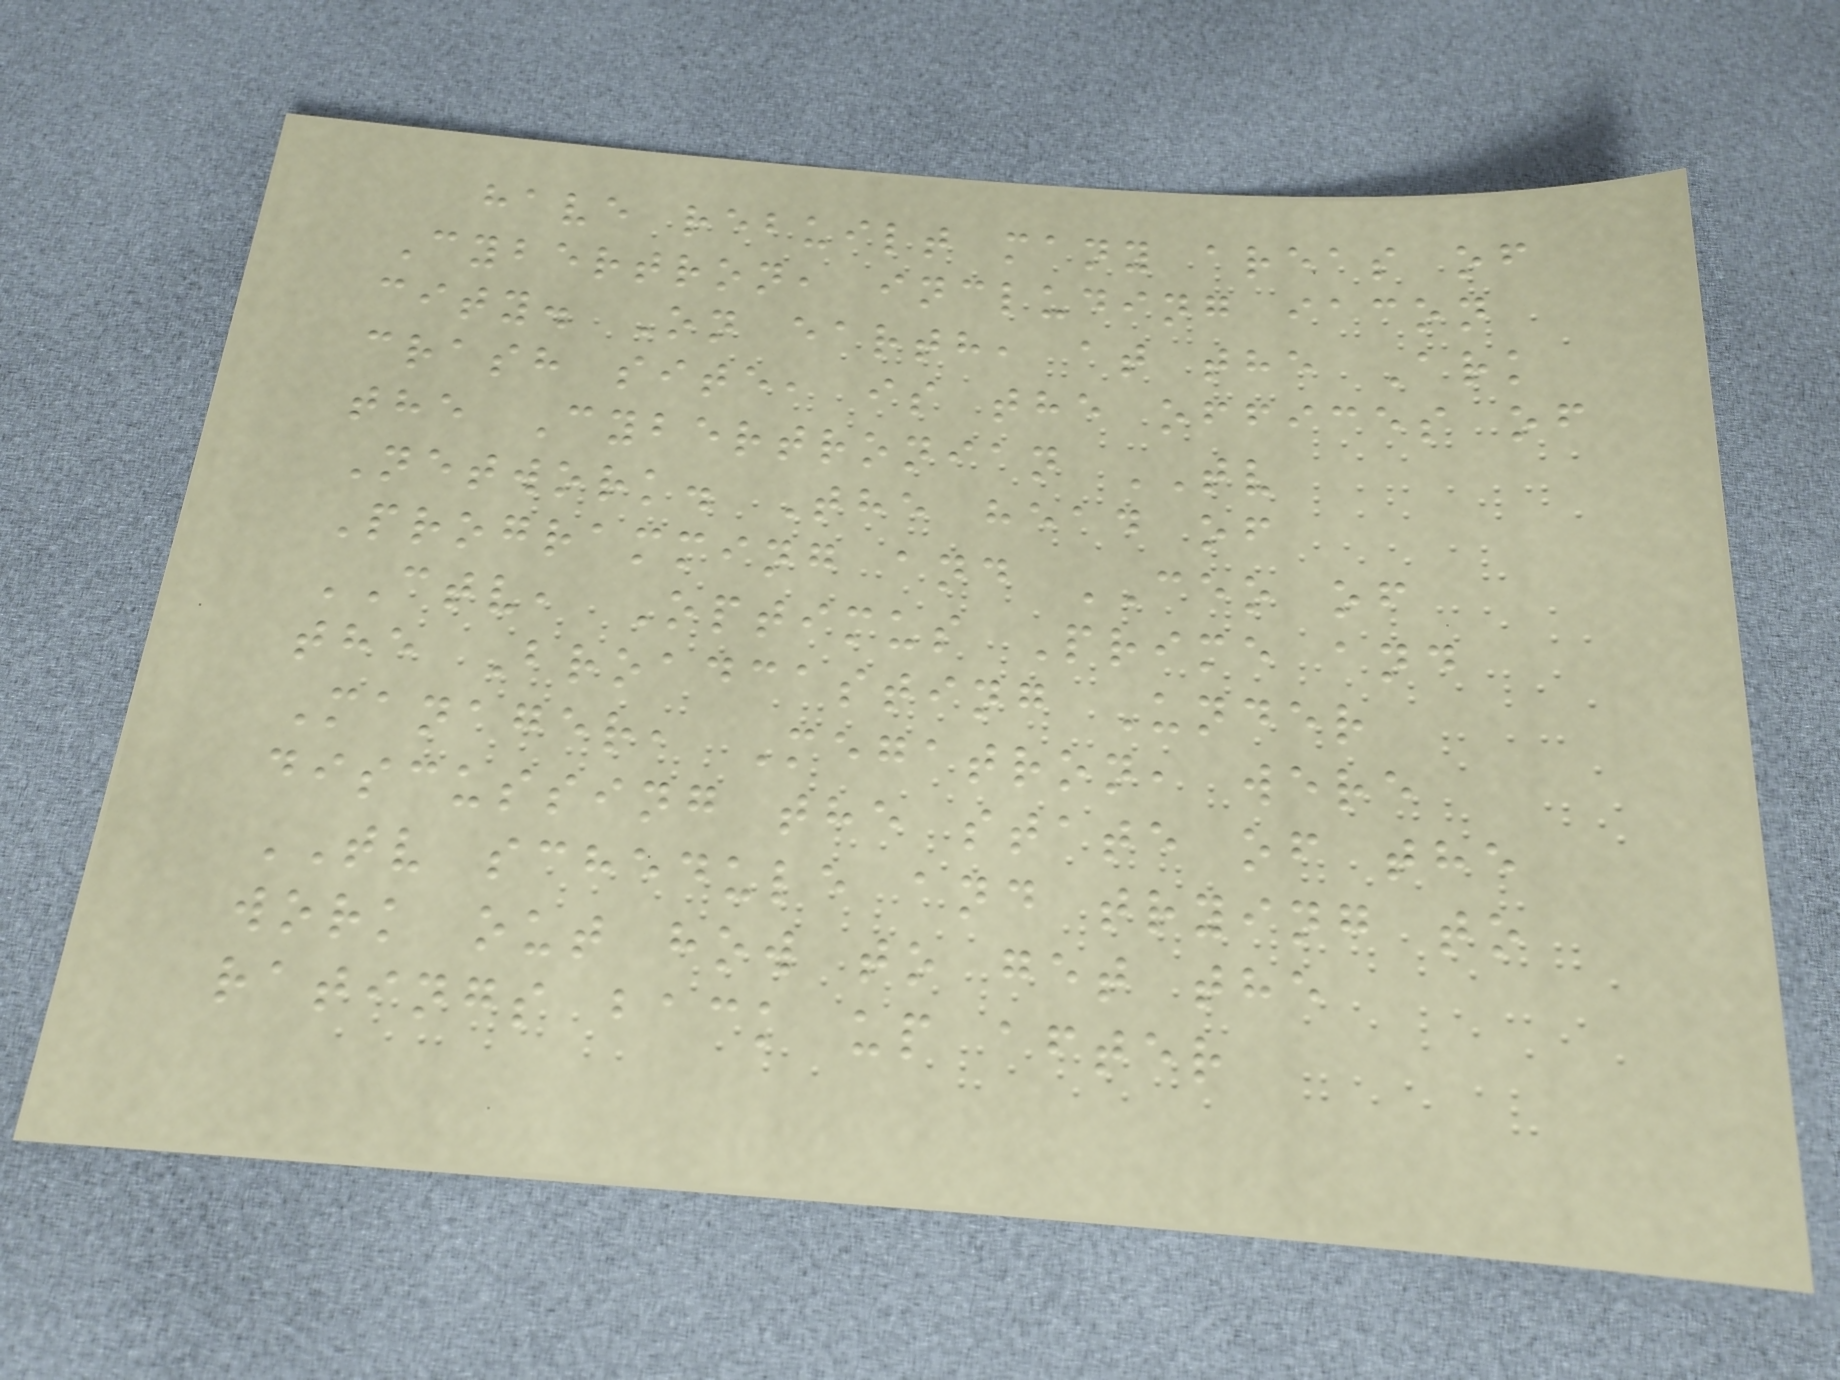have rebuilt many areas of
Cybertron, including iacon
city. On earth, at the Ark
crash site, is the offices of
the Cybertronian TV
Network. The head of
Programming and CEO of
CTV, Optimus Prime and
the Broadcasting Under
Manager, Megatron, were
discussing the state of the
TV schedule and trying to
work out how to get the
ratings back up after
